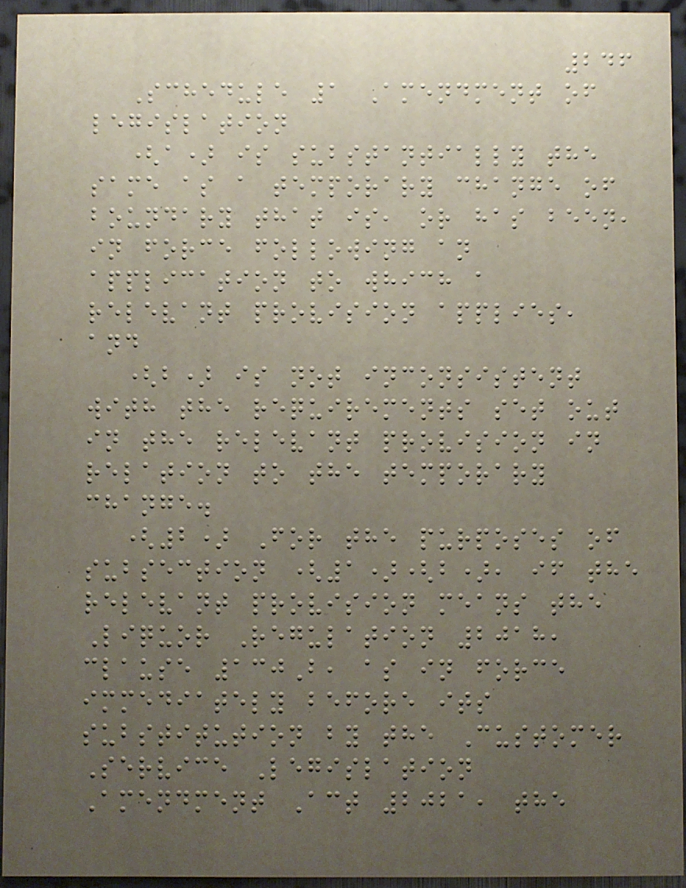246
Schedule 1 Amendment of
legislation
(a) is substantially the
same as a temporary change of
boundary that is, or has been,
in force following an
application to which a
relevant provision applies,
and
(b) is not inconsistent
with the requirements set out
in the relevant provision in
relation to the temporary
change.
(2) For the purposes of
subsection (1)(b), if the
relevant provision means the
Liquor Regulation 2018,
clause 130B, as in force
immediately before its
substitution by the Customer
Service Legislation
Amendment Act 2021, the
